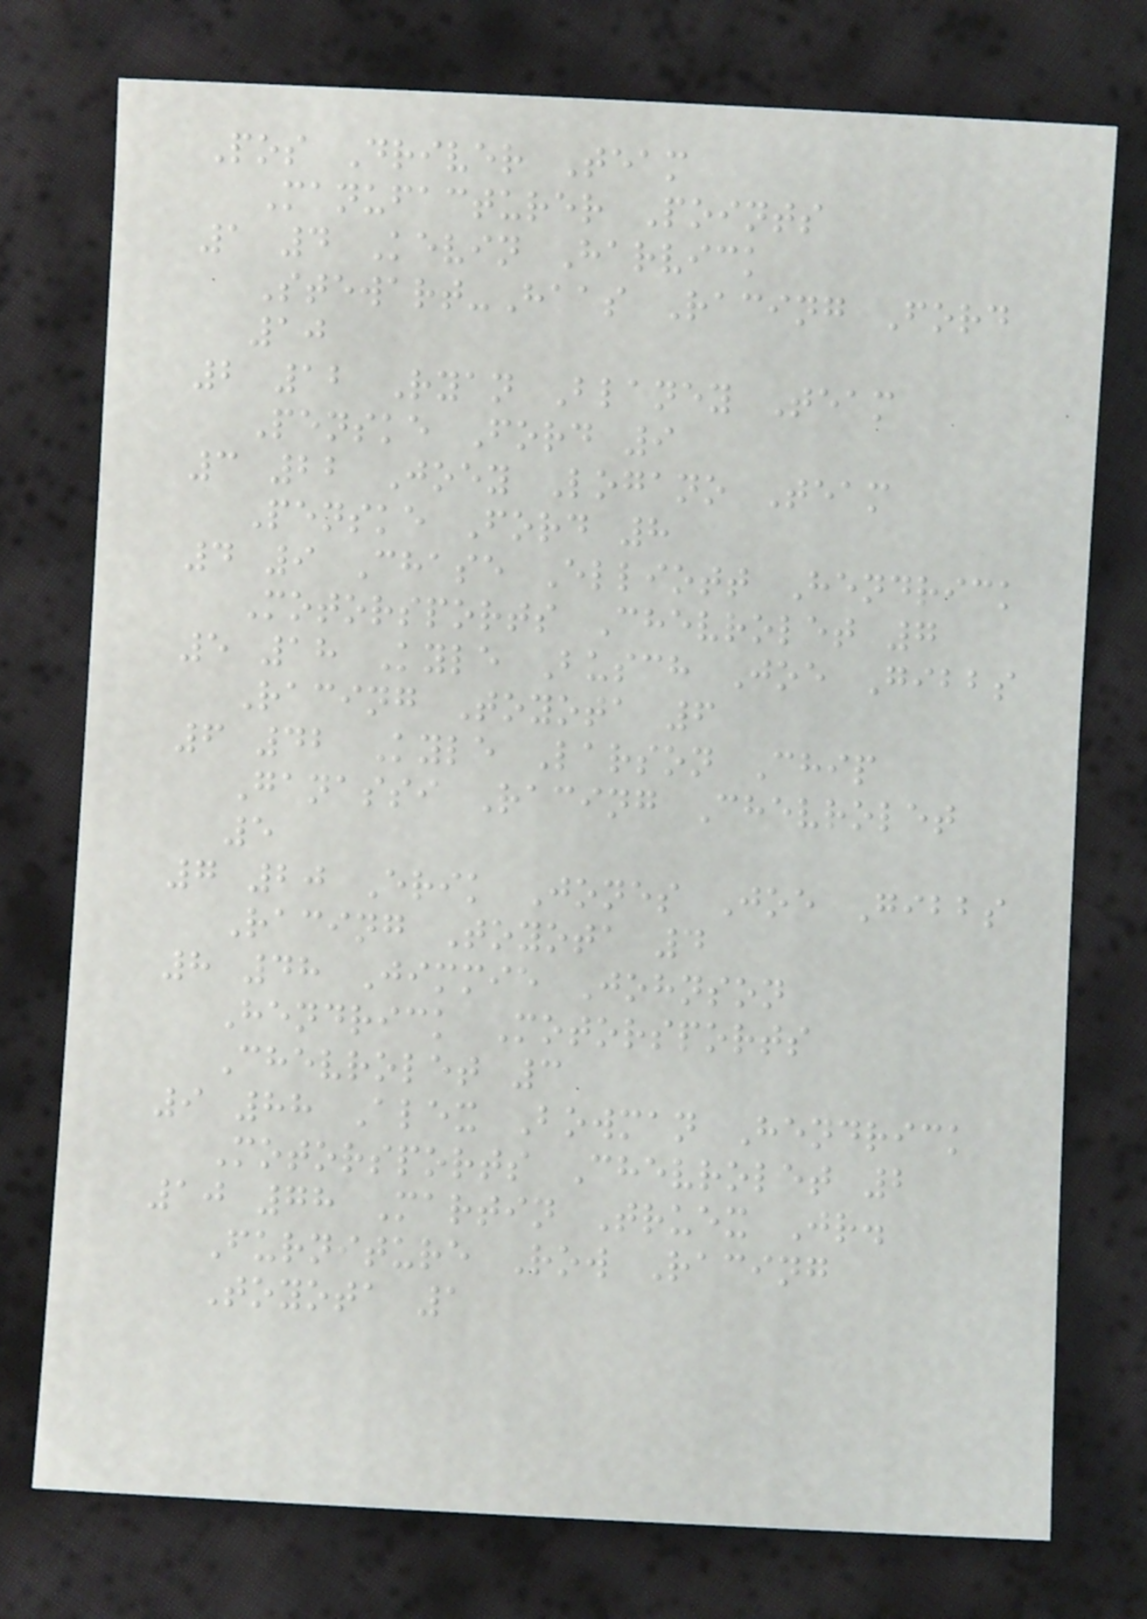Pos Driver Team
Manufacturer Points
1 4 Kevin Harvick
Stewart-Haas Racing Ford
10
2 12 Ryan Blaney Team
Penske Ford 9
3 22 Joey Logano Team
Penske Ford 8
4 9 Chase Elliott Hendrick
Motorsports Chevrolet 7
5 18 Kyle Busch Joe Gibbs
Racing Toyota 6
6 42 Kyle Larson Chip
Ganassi Racing Chevrolet
5
7 20 Erik Jones Joe Gibbs
Racing Toyota 4
8 48 Jimmie Johnson
Hendrick Motorsports
Chevrolet 3
9 88 Alex Bowman Hendrick
Motorsports Chevrolet 2
10 78 Martin Truex Jr.
Furniture Row Racing
Toyota 1
